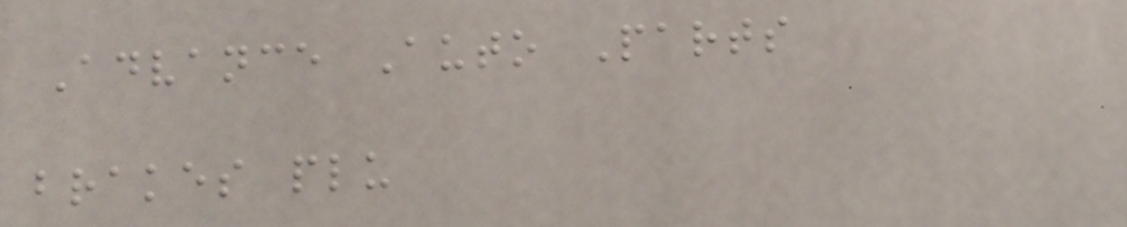Advance Auto Parts
brakes plu
